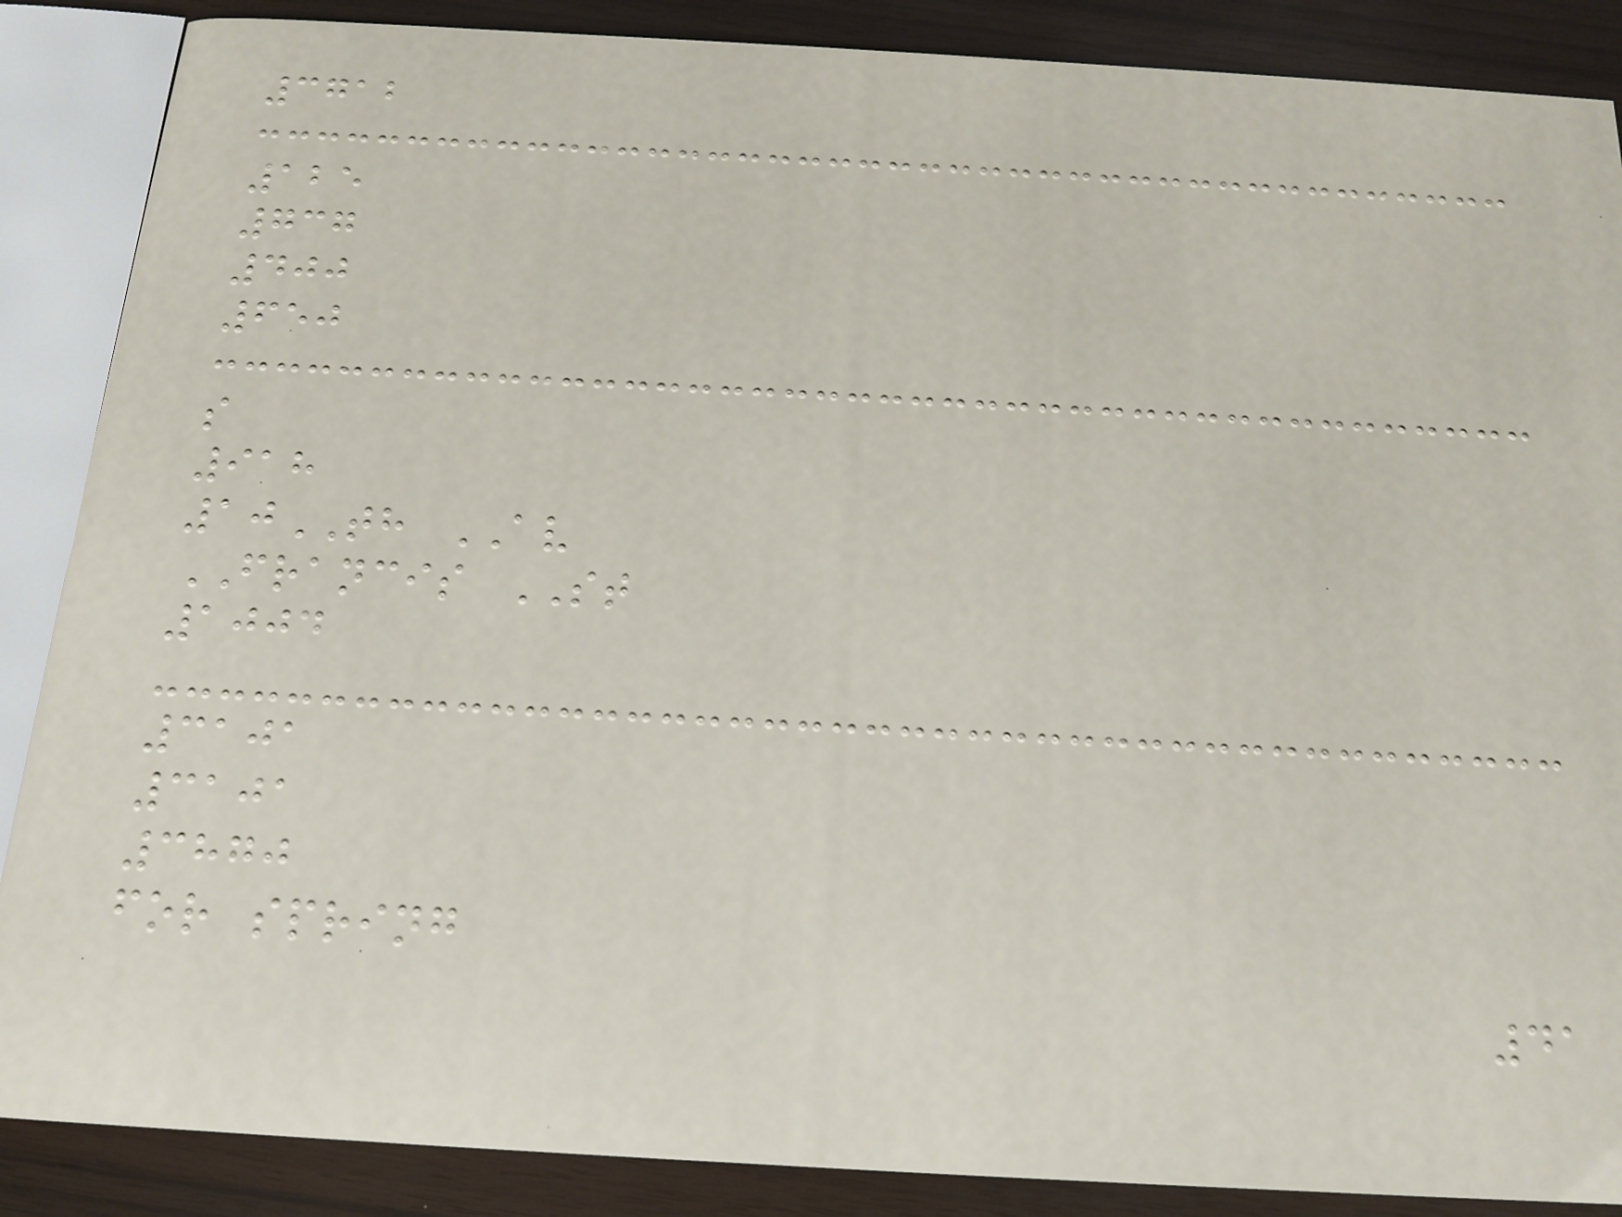3712
125
737
400
650
s
918
10TH AV
FRANCIS ST
1004
3101
3101
3870
for spring
41
